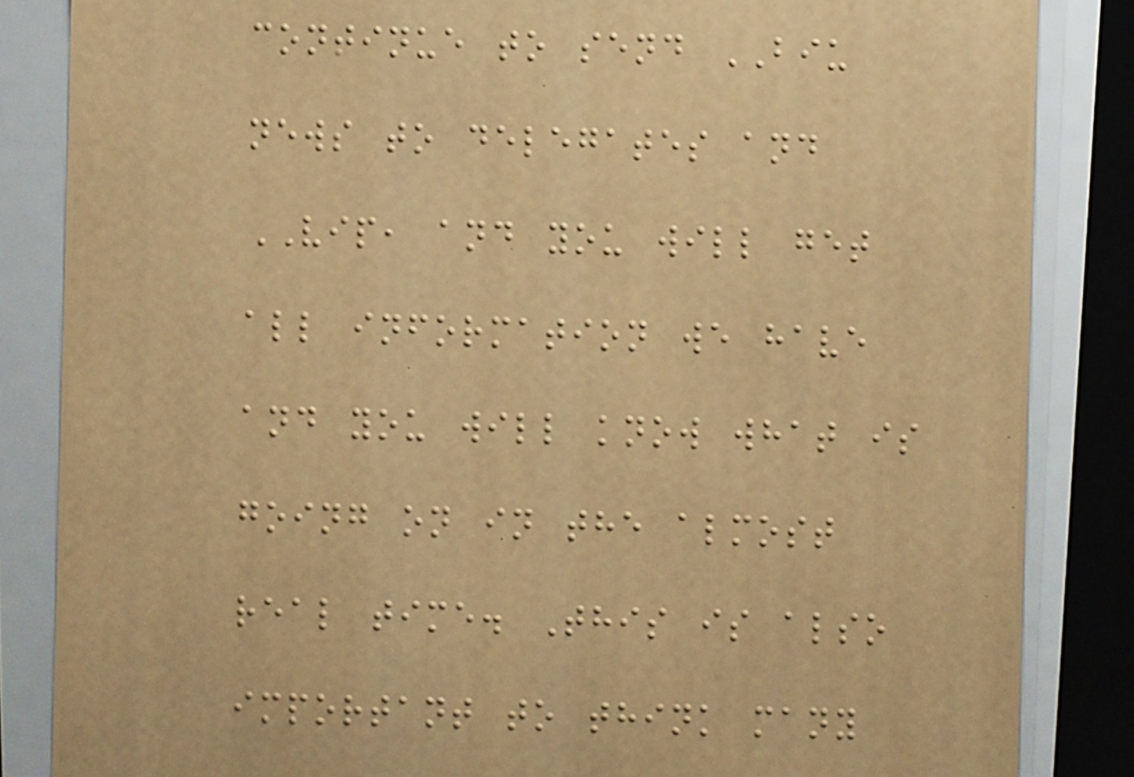continue to send BIU
news to delegates and
VIP, and you will get
all information we have
and you will know what is
going on in the almost
real time. This is also
important to think many
